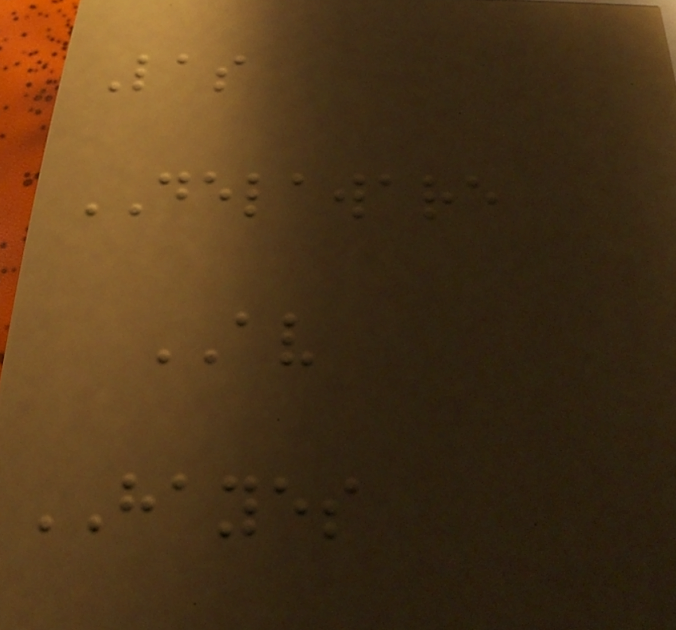Las
DELAWARE
AV
HAYES
